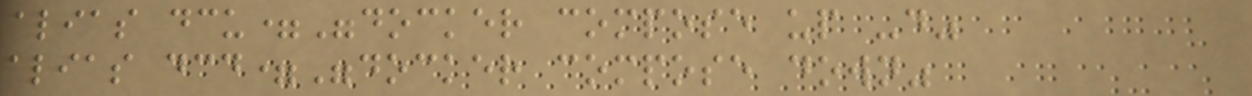alias dcu="docker compose up -d"
alias dcd="docker compose down"
